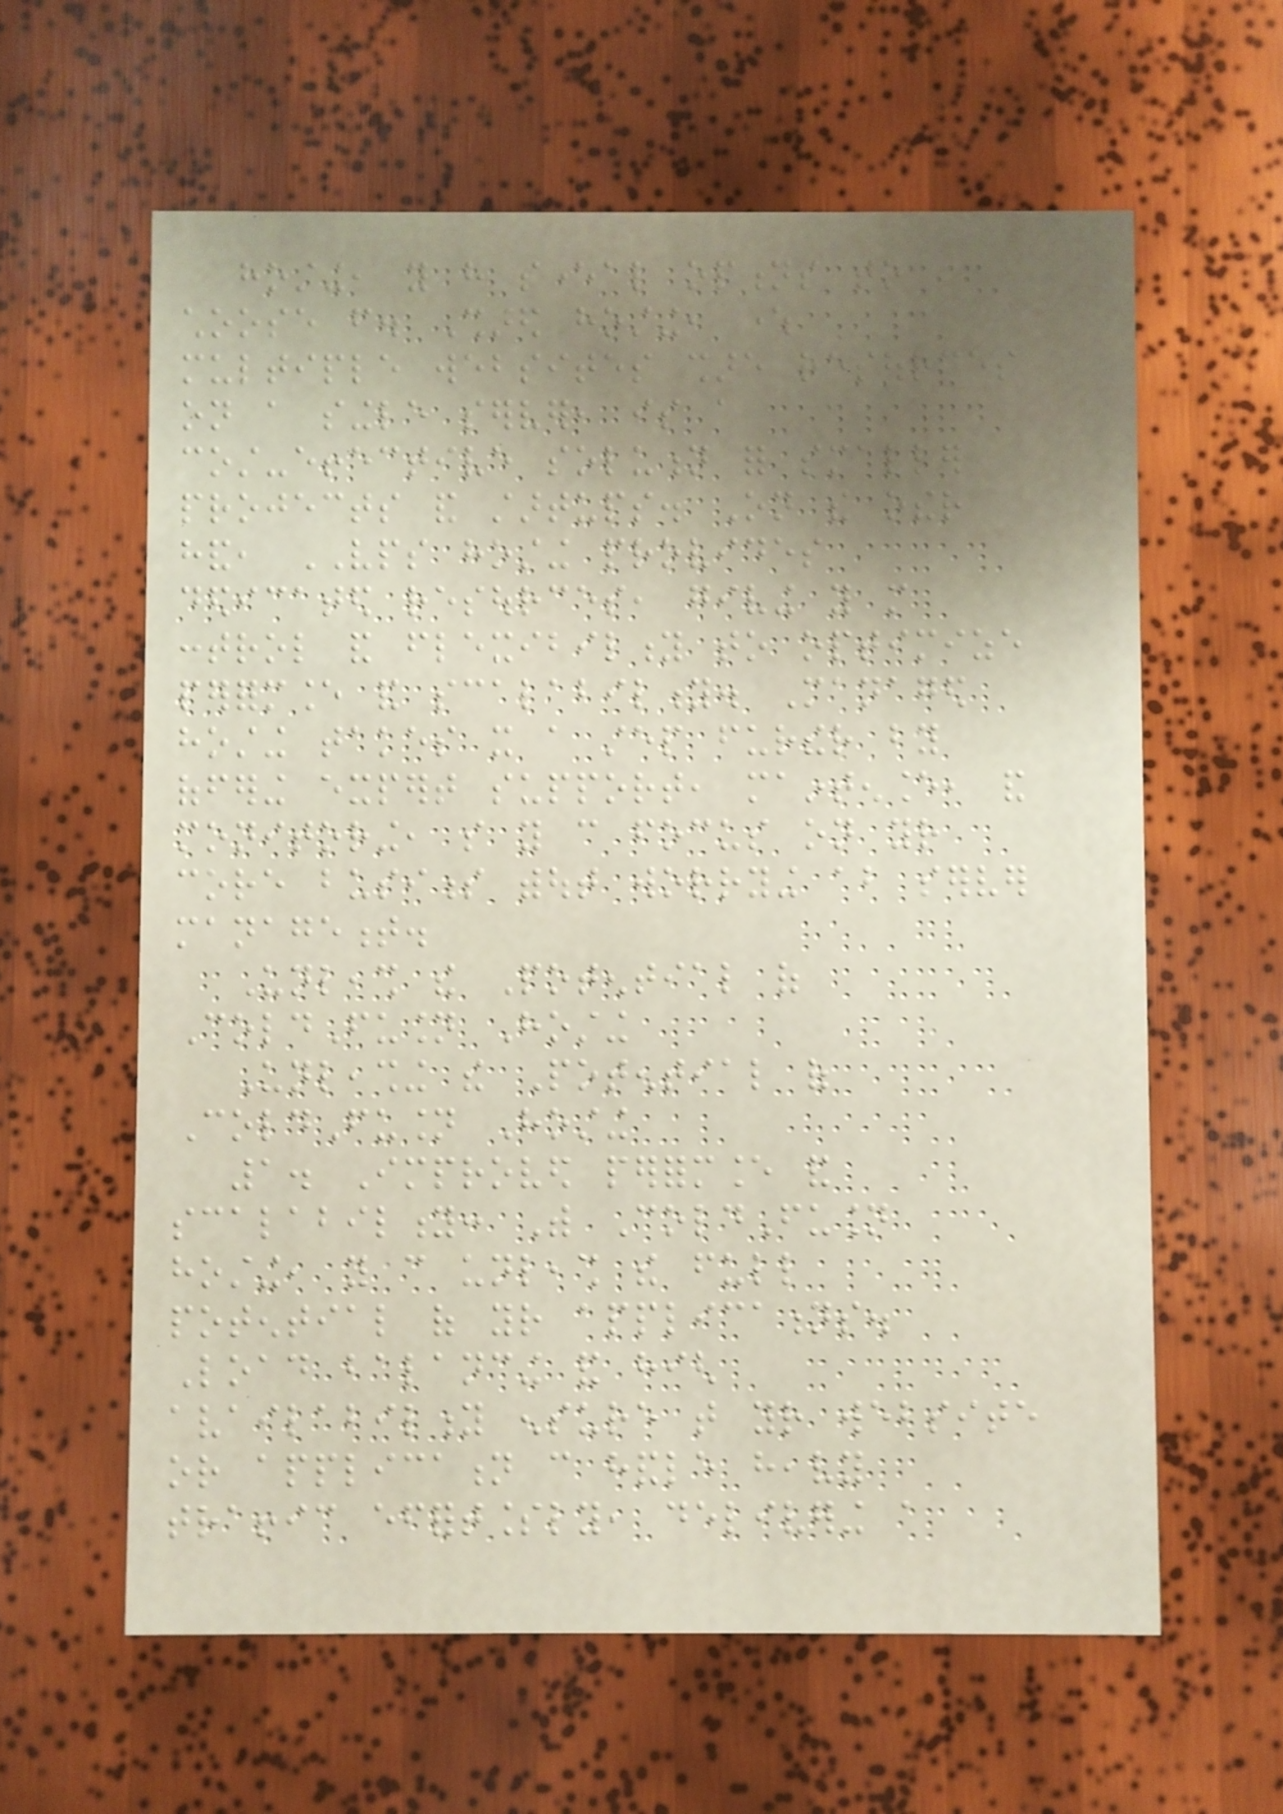hosting, you have several options to
choose from. Shared hosting, where
multiple websites share resources
on a single server, is a
cost-effective solution for smaller
projects and startups. On the other
hand, VPS hosting provides
dedicated resources, giving you more
control and flexibility to optimize
performance and scalability. Managed
hosting takes it a step further by
offering expert support, maintenance, and
monitoring, so you can focus on your
core business without worrying about server
management.
Unleash the Potential of
ColdFusion Hosting
Unleashing the Potential of
ColdFusion Hosting
1. Improved performance and
scalability: With ColdFusion
hosting, you can unleash the full
potential of your applications.
Load balancing and high
availability ensure that your website
or application can handle heavy
traffic effortlessly, delivering a
